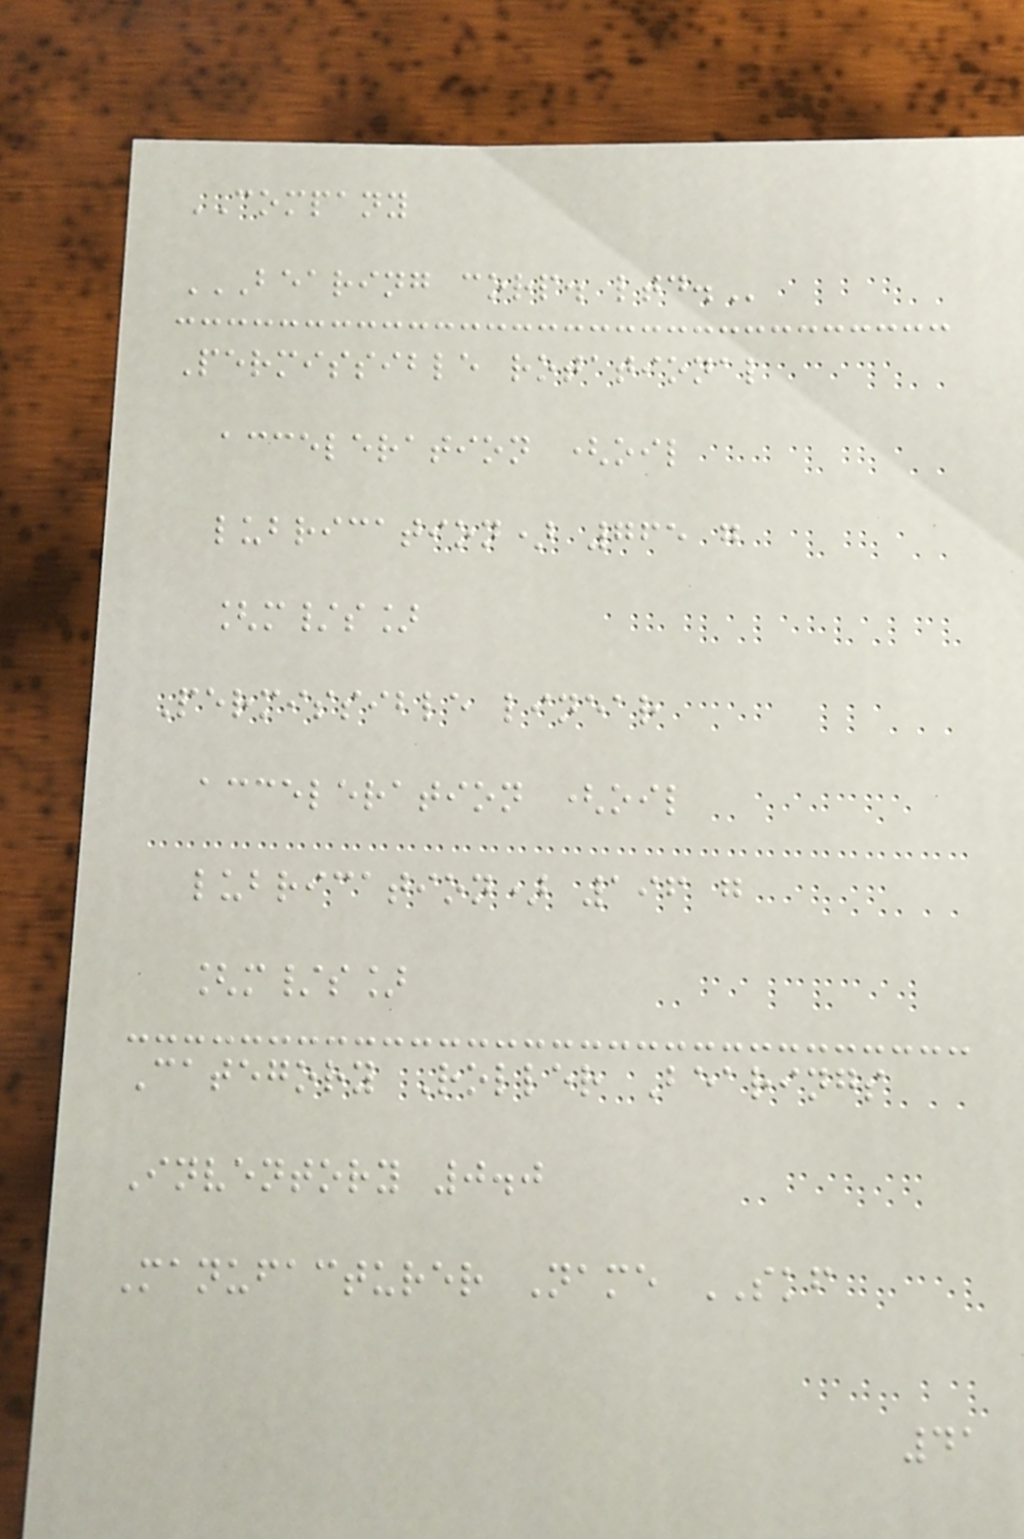COMPANY
BEARING CORP. LTD.
Permissible rotational
acceleration (oil
lubrication) 765 g
[m/s]
Permissible linear
acceleration (oil
lubrication) 196 g
[m/s]
Category Roller Bearings
Inventory 0.0
Manufacturer Name SKF
41
